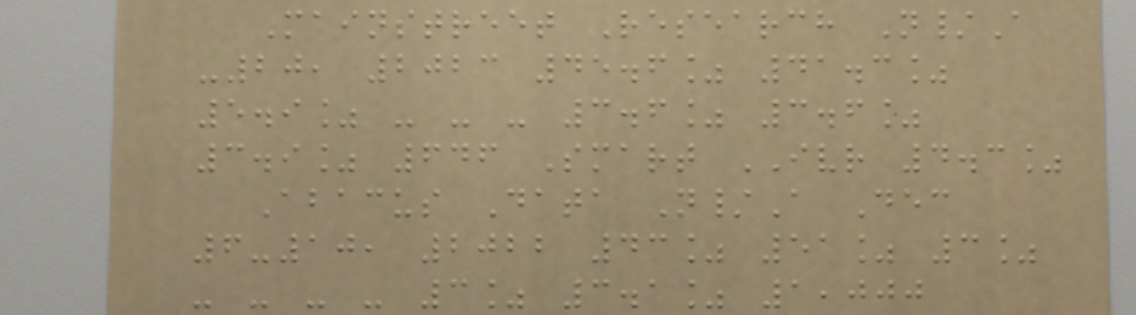Mainstreet Research N/A
-20, 2023 45.6% 41.3%
5.9% - - - 3.6% 3.6%
3.9% 646 Smart IVR 4.3%
Abacus Data N/A Dec
6-10, 2022 43% 51% 3%
- - - - 3% 3.1% 1,000
